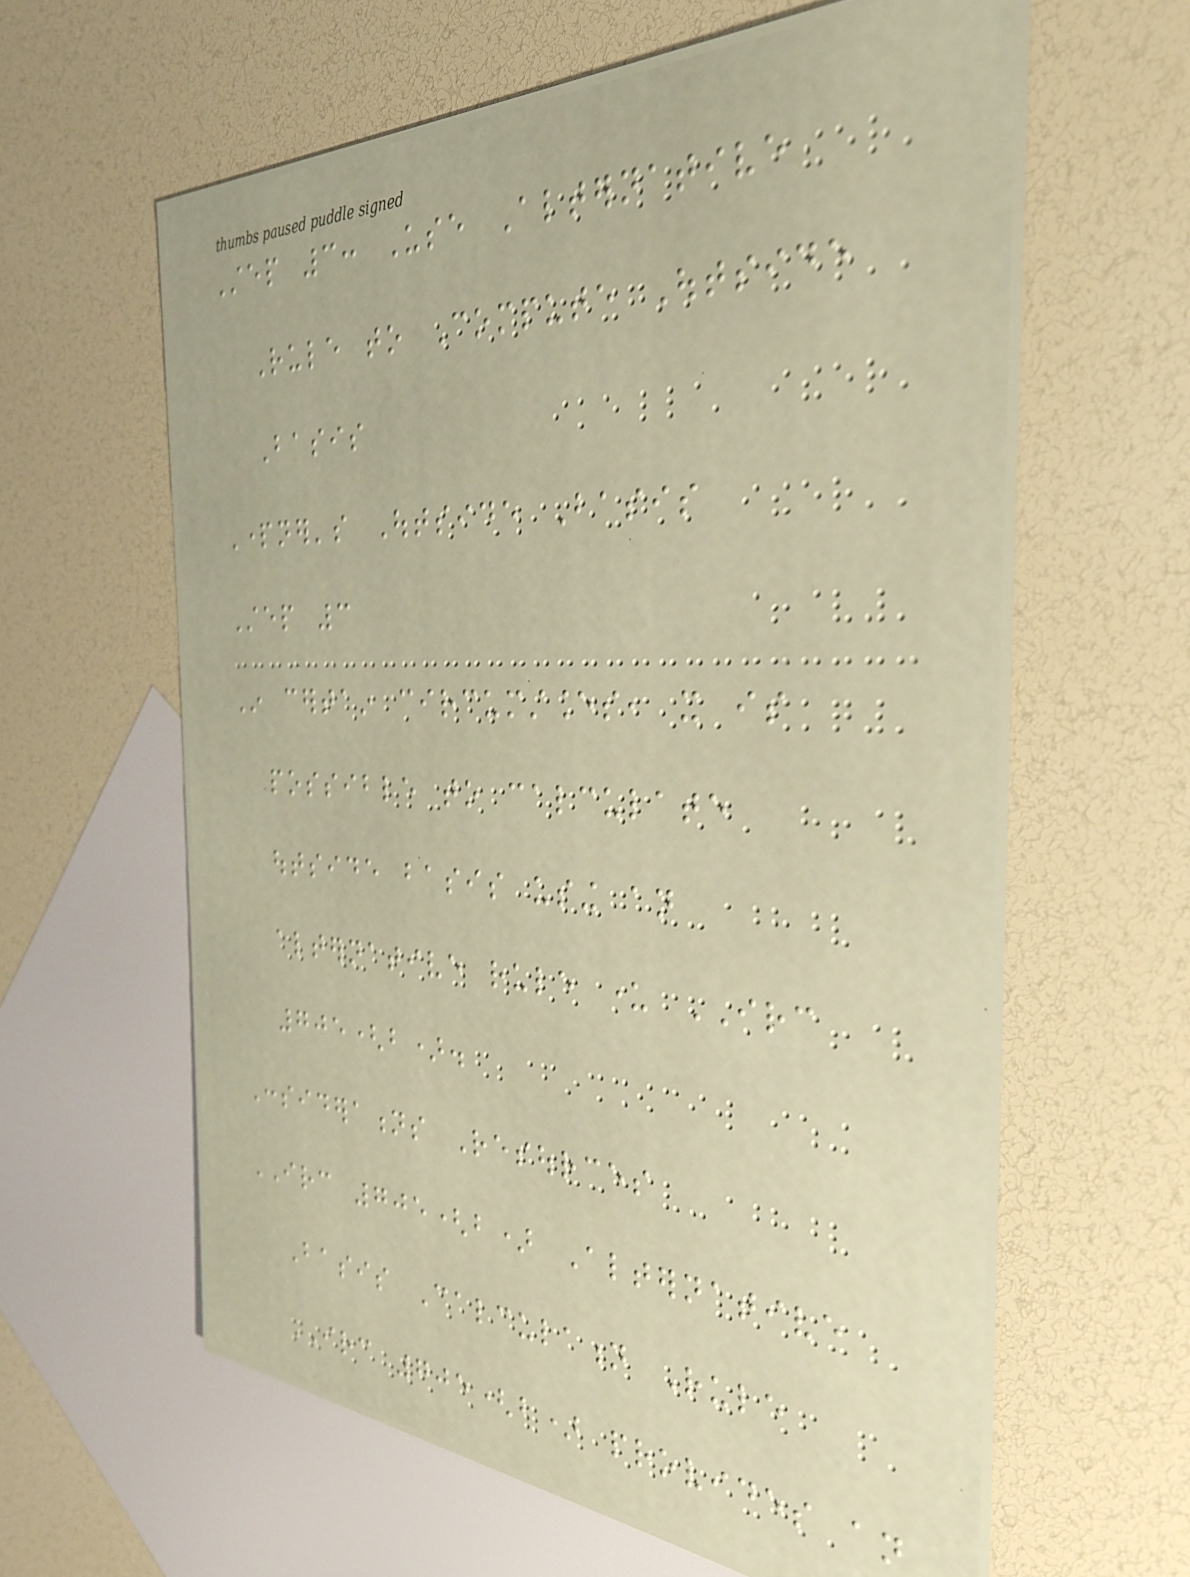Step 3: Use Alternative
Rule to Compute Outside
Basis
Partner's Outside Basis
Step 3
In certain circumstances, it is
possible to calculate
outside basis using an
alternative rule under IRC
705(b).
Considerations Resources
IRC 705(b) Alternative
Basis Calculation Rule
IRC 705(b) provides an
